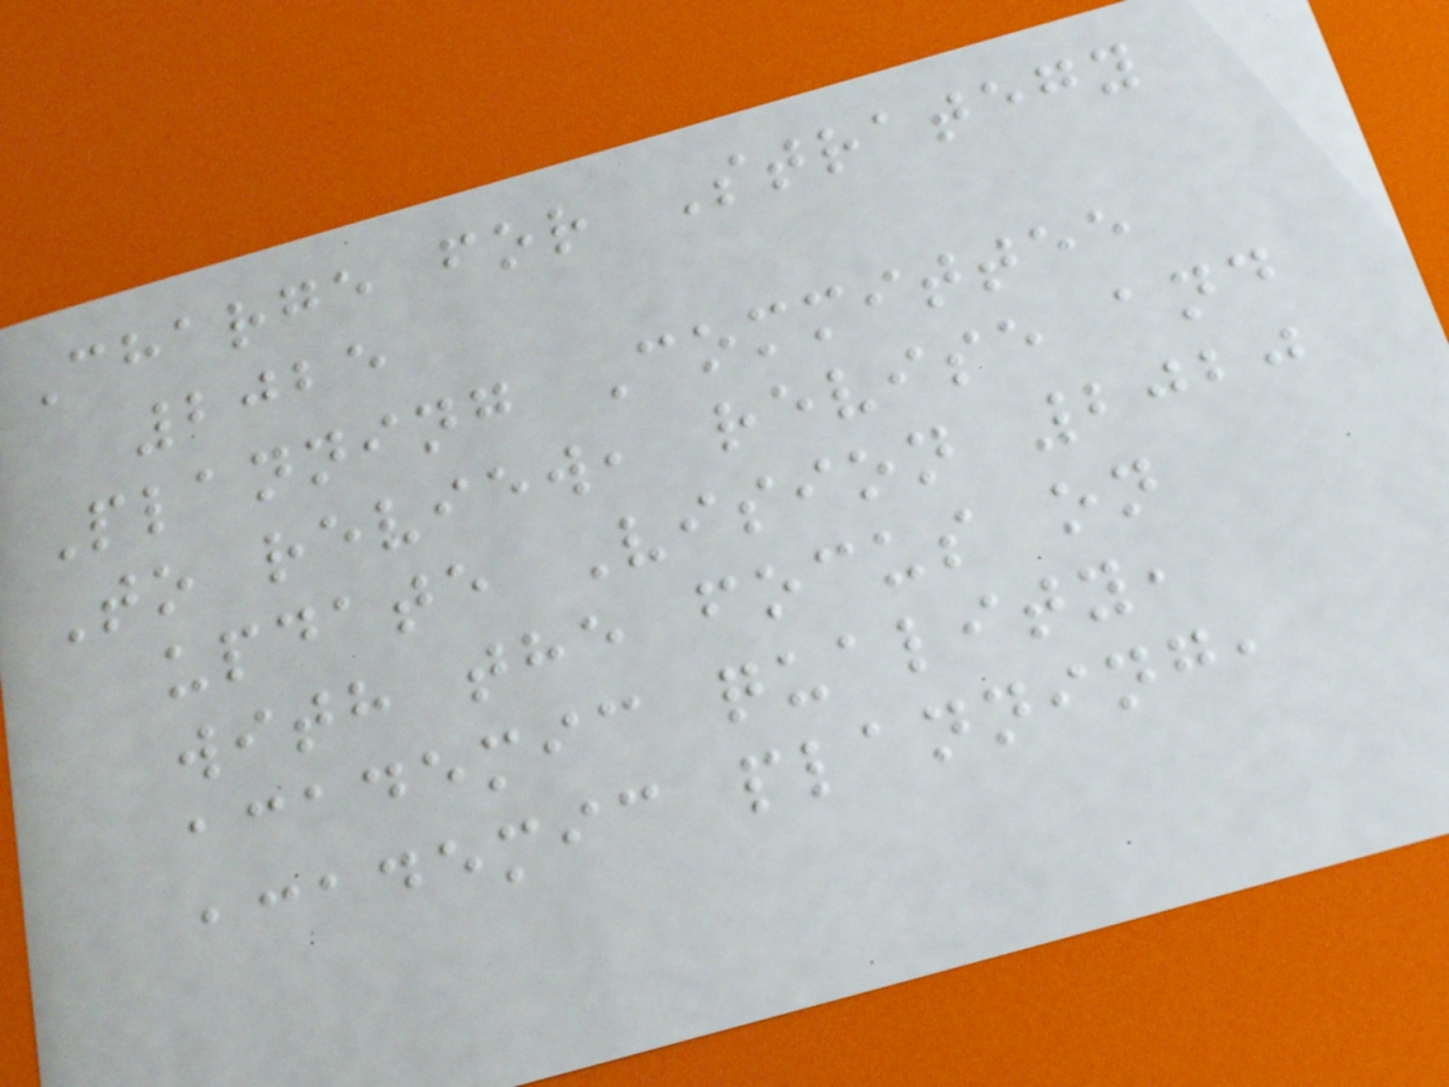Charge for Strategy
2025
Planning Committee
To review, revise and
update Vision 2020
with the focus on
academic quality,
academic planning,
